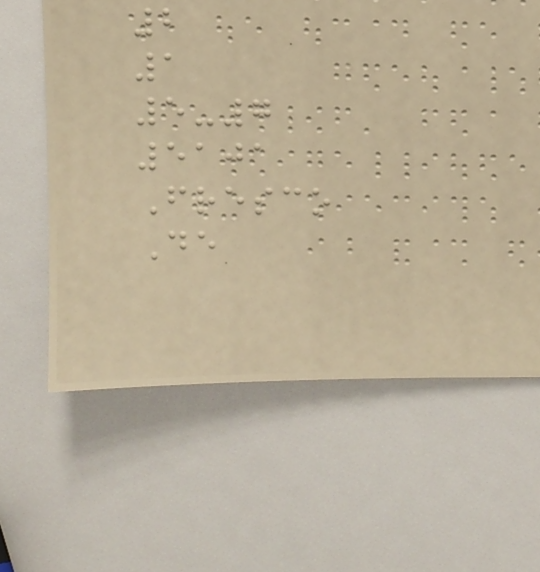2
1
5-7
5101
Fresco
De
